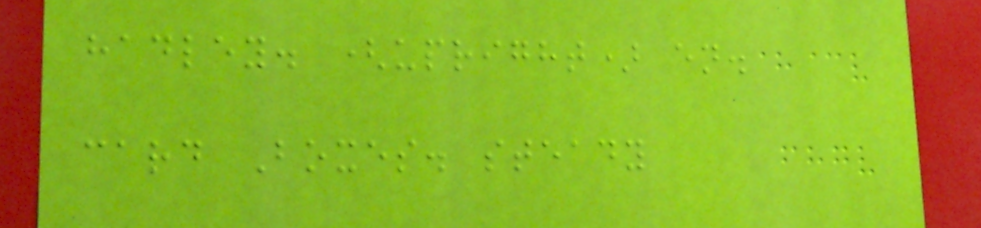hadley. (upright) en.
card Boxes. steady
